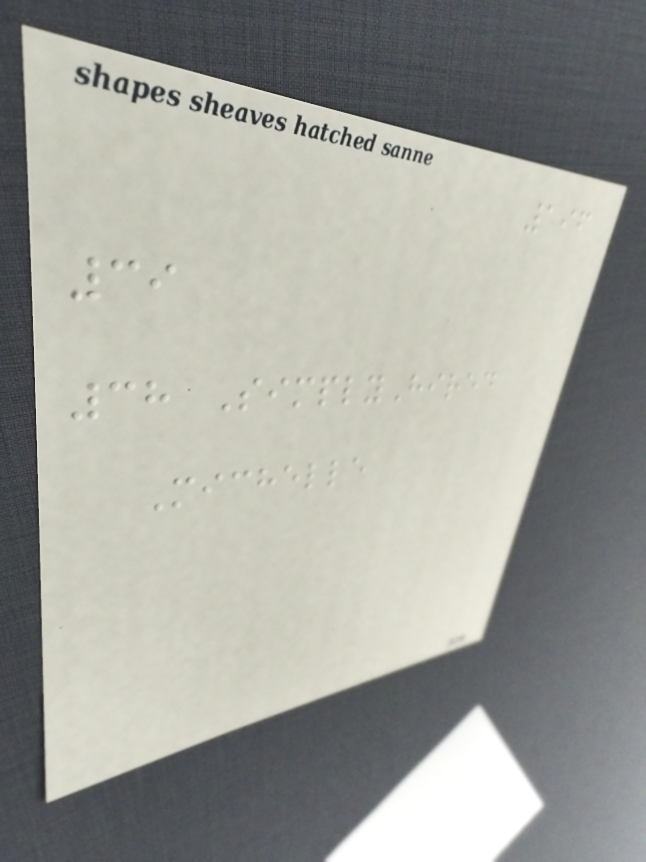196
39
38 SimplyHired
Michelle
